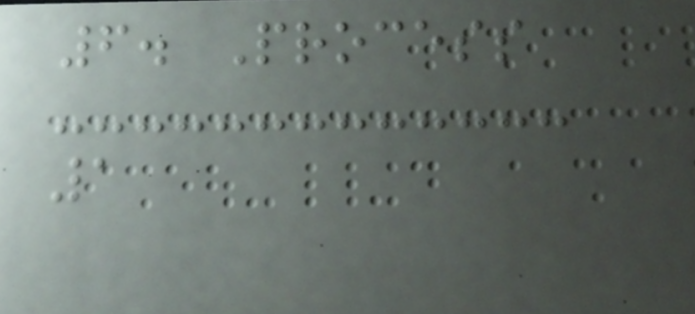6. Process
1
